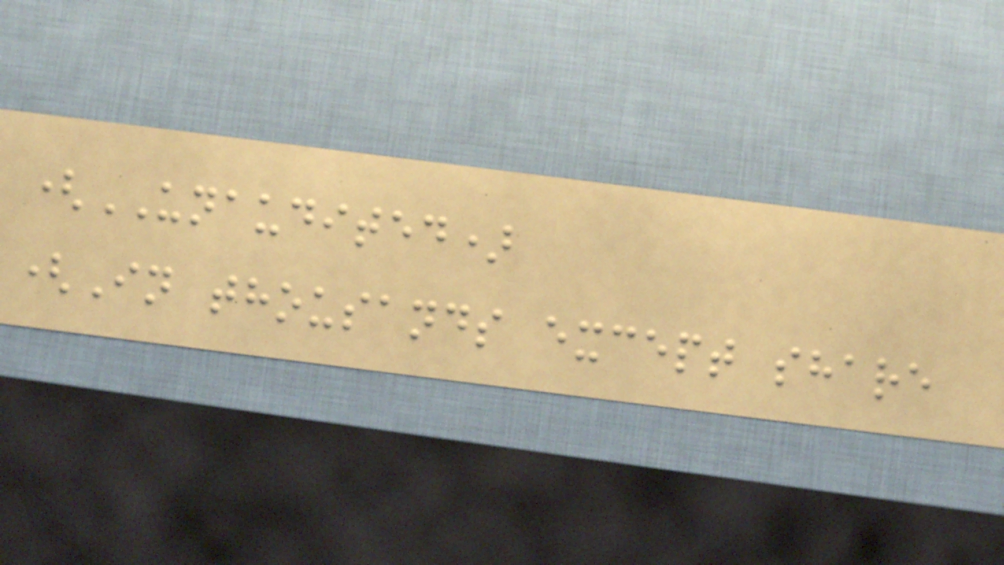(UNAUDITED)
(In thousands except share
